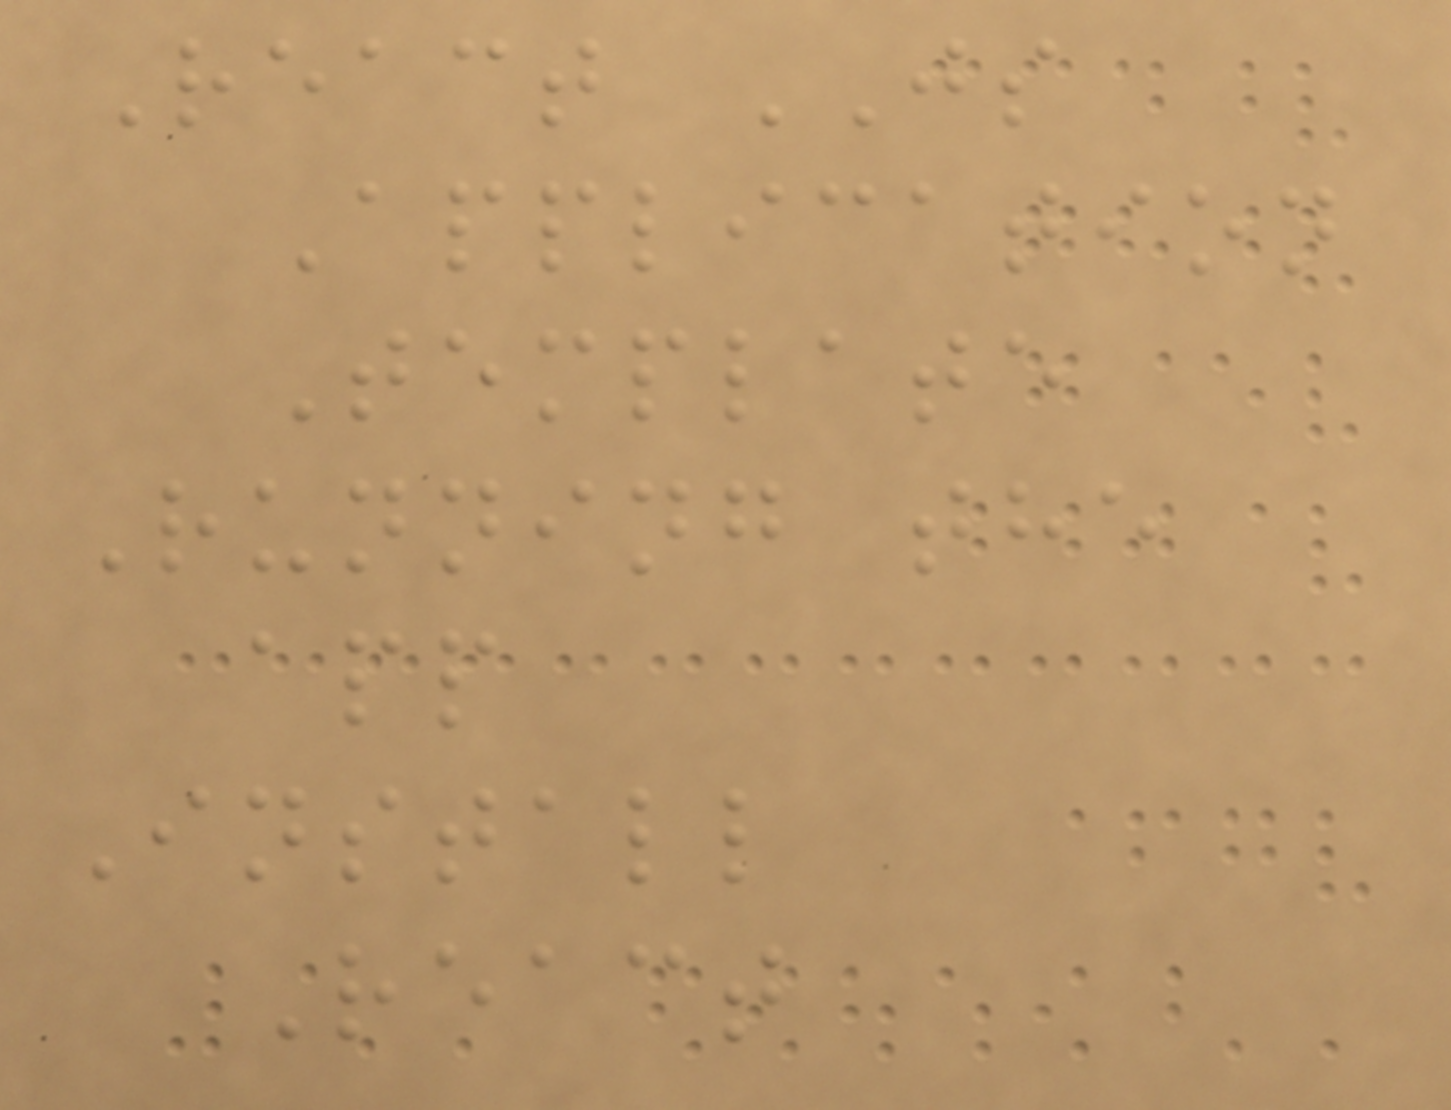React JS
Application
Template
Running the
app
Install
React
